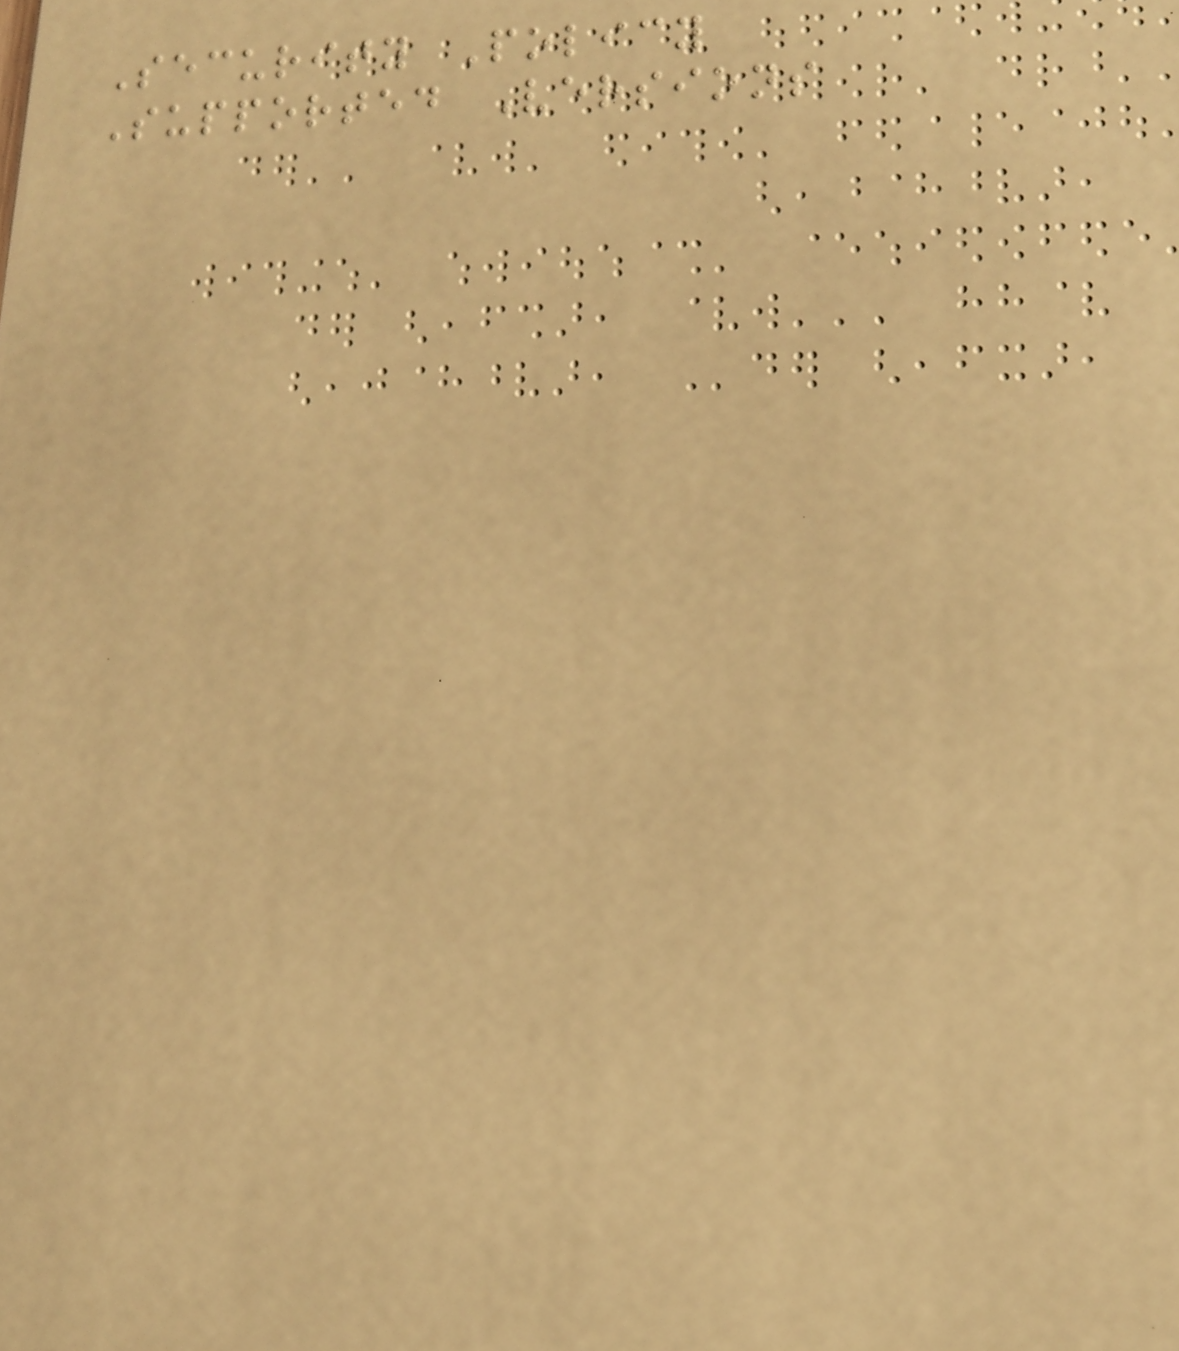Security Policy
Supported Versions
